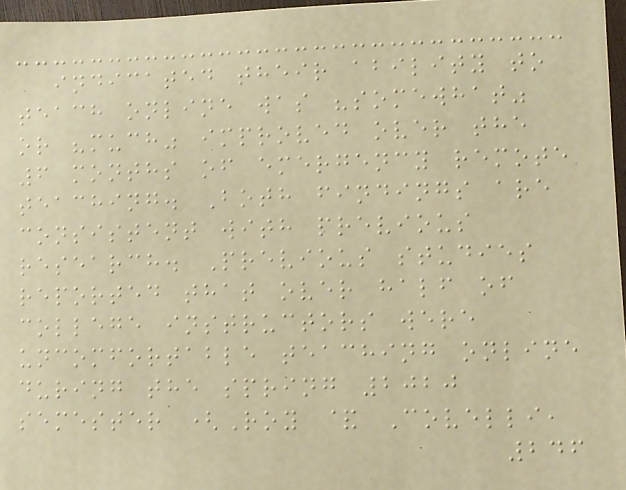indicated their ability to
teach online was "somewhat"
or "much" improved over the
6 months of emergency remote
teaching. Both findings are
consistent with previous
research. Previous studies
reported that over half of
college instructors were
uncomfortable teaching online
during the spring 2020
semester (Roy & Covelli,
246
